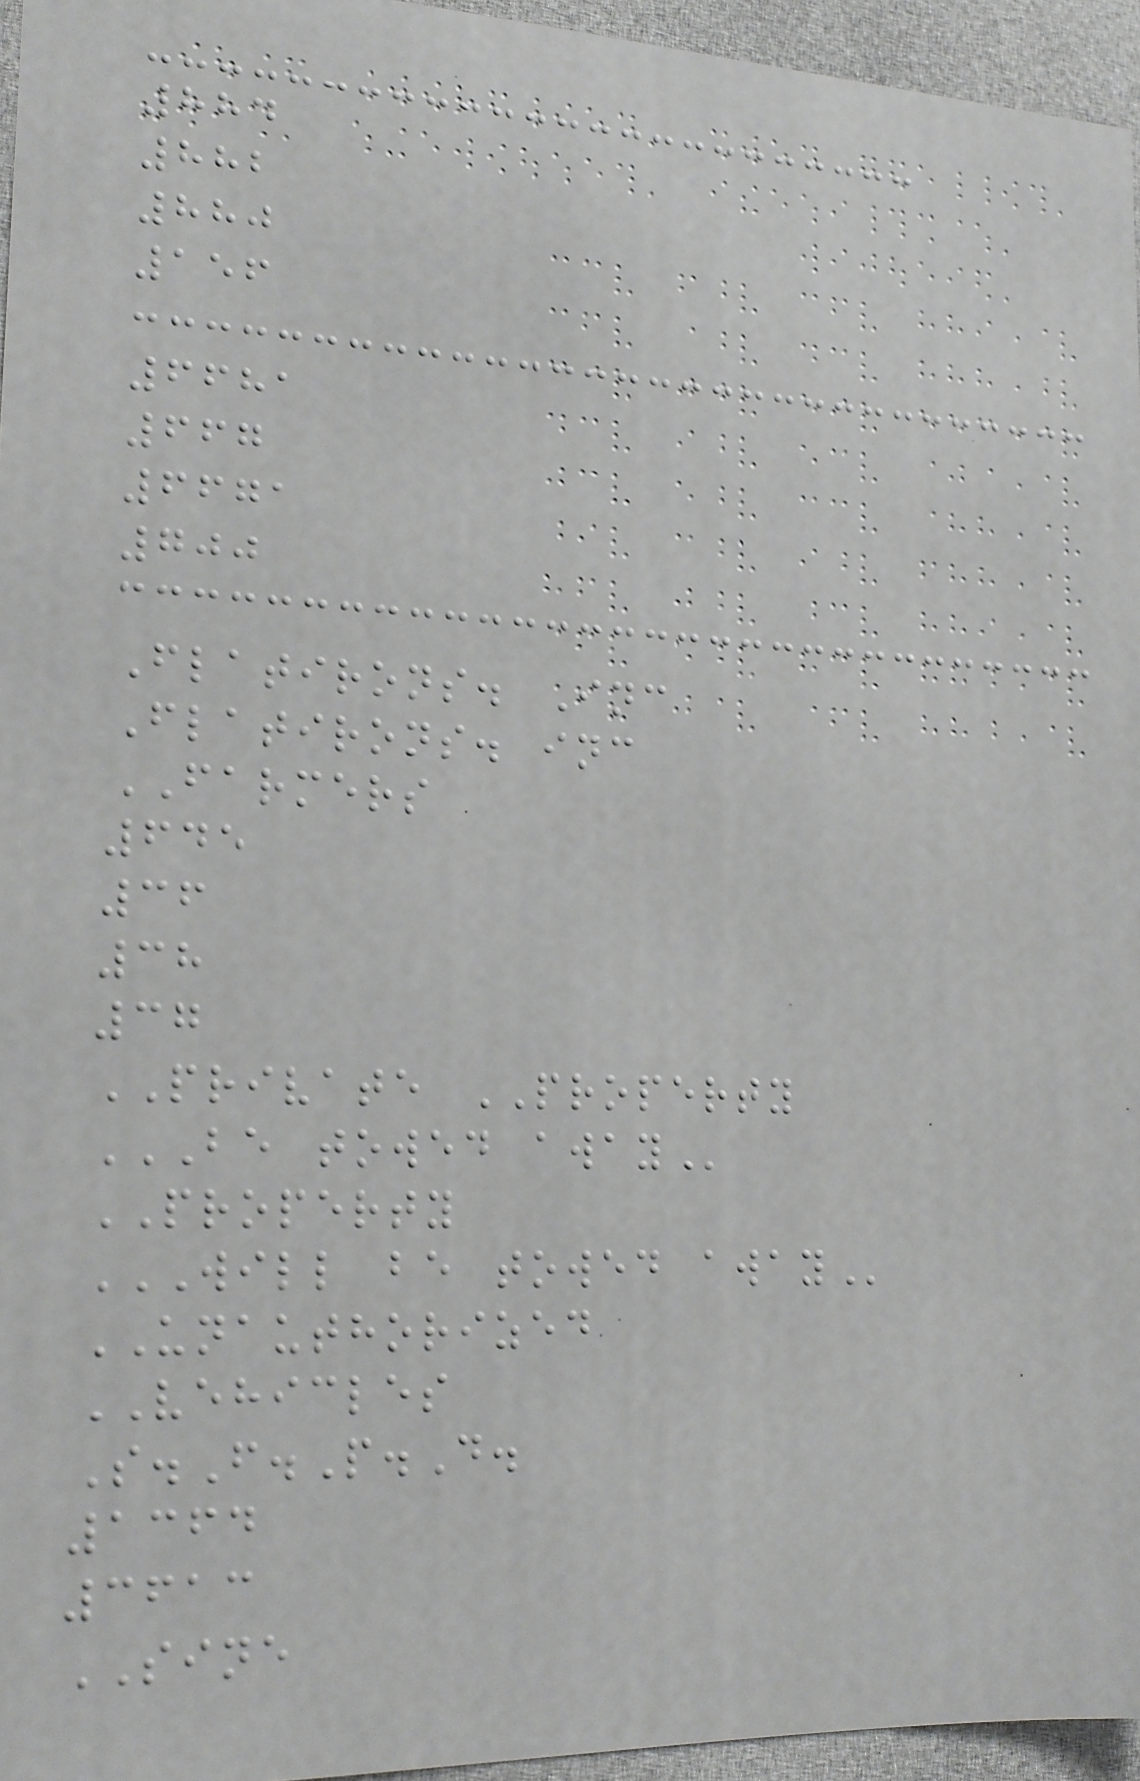884
882
880
156
6681
667
6671
700
Flatirons. Inc
Flatirons. inc
FARMERS
645
36
38
37
PRIVATE PROPERTY
BE TOWED AWAY
PROPERTY
WILL BE TOWED AWAY
UNAUTHORIZED
VEHICLES
S.F.P.D.
1364
3613
SINE
